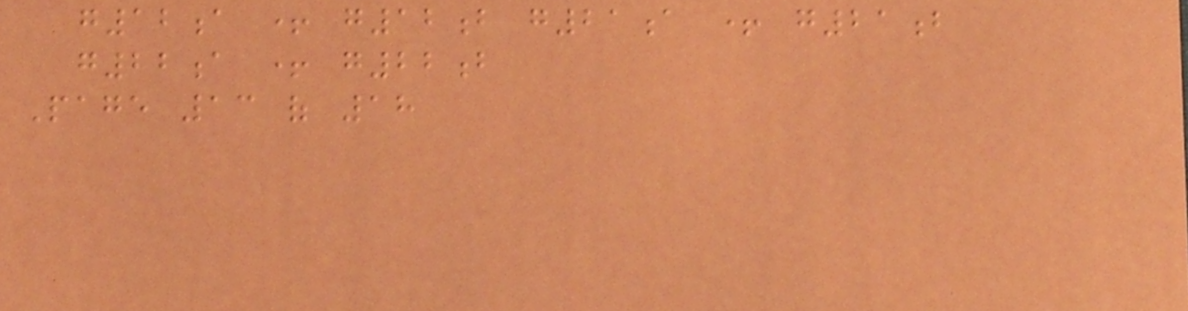g12a + g12b g21a + g21b
g22a + g22b
Page 13 of 18
